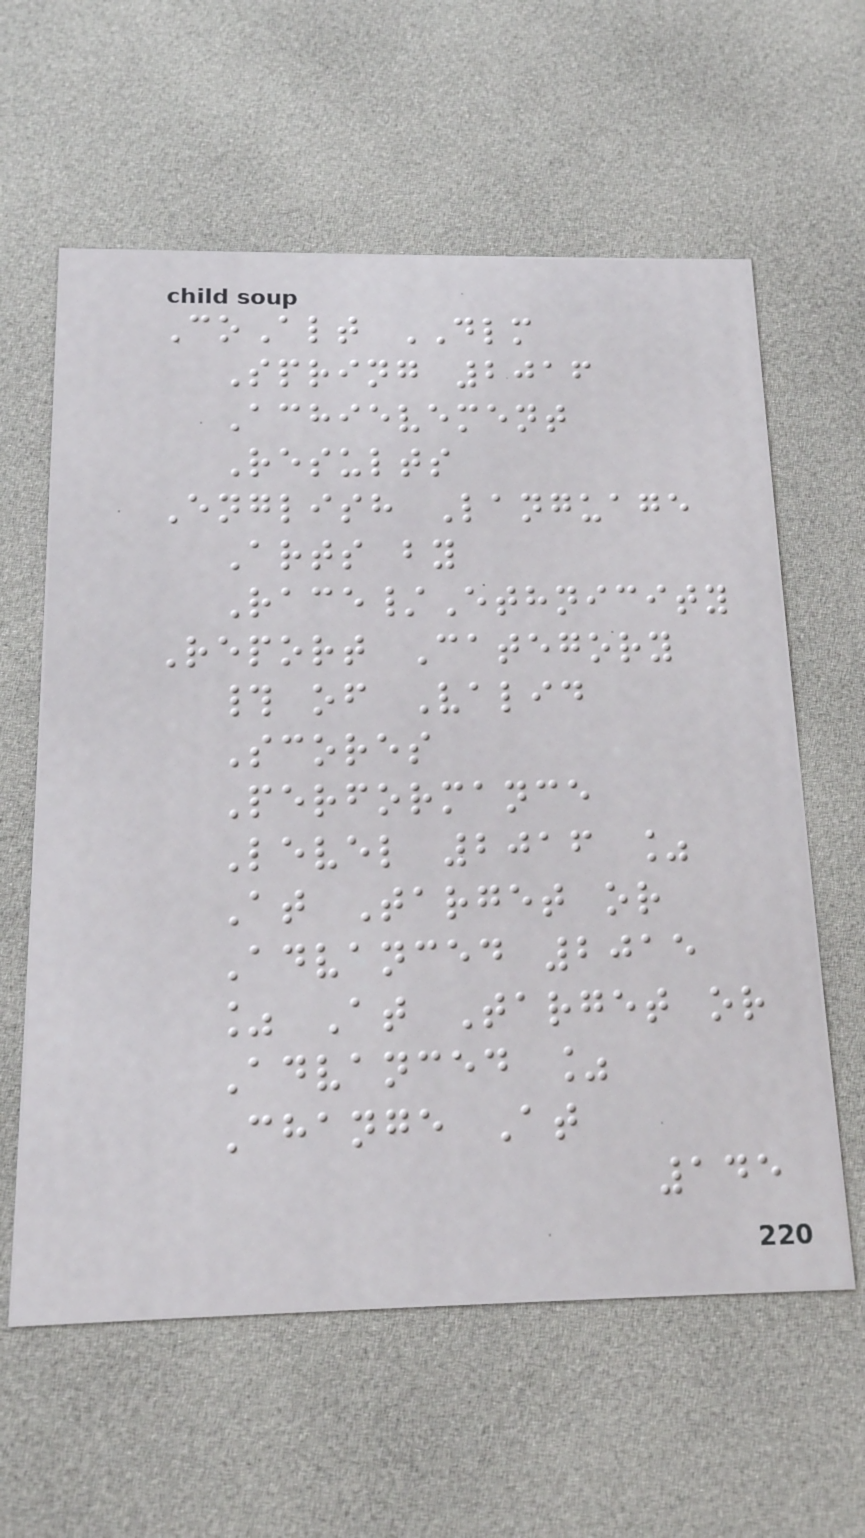CoAlt DLM
Spring 2016
Achievement
Results
English Language
Arts by
Race/Ethnicity
Report Category
# of Valid
Scores
Performance
Level 2016 %
At Target or
Advanced 2015
% At Target or
Advanced %
Change At
145
